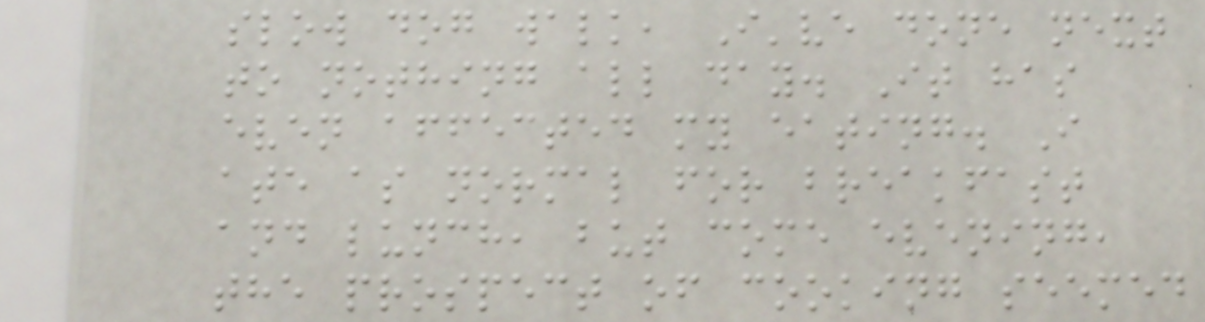slow dog walk, I've done next
to nothing all day. It has
even affected my eating. I
ate as normal for breakfast
and lunch, but come evening,
the prospect of cooking seemed
